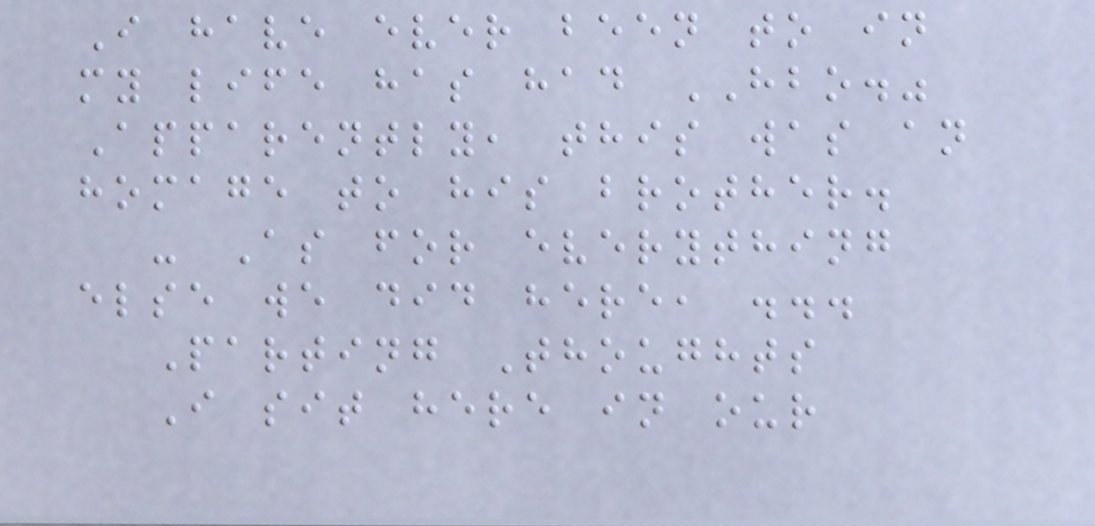I have ever been to in
my life has had HBO."
Apparently, this was an
homage to his brother.
- As for everything
else we did here, ...
Parting Thoughts
I sit here in our
